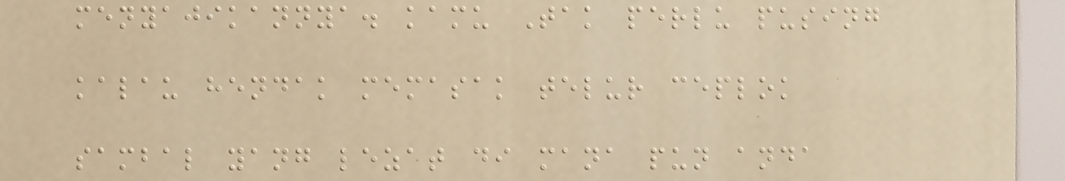menyajikannya. kamu Tak perlu pusing
kalau hendak memasak telur ceplok
sambal yang lezat di mana pun anda
